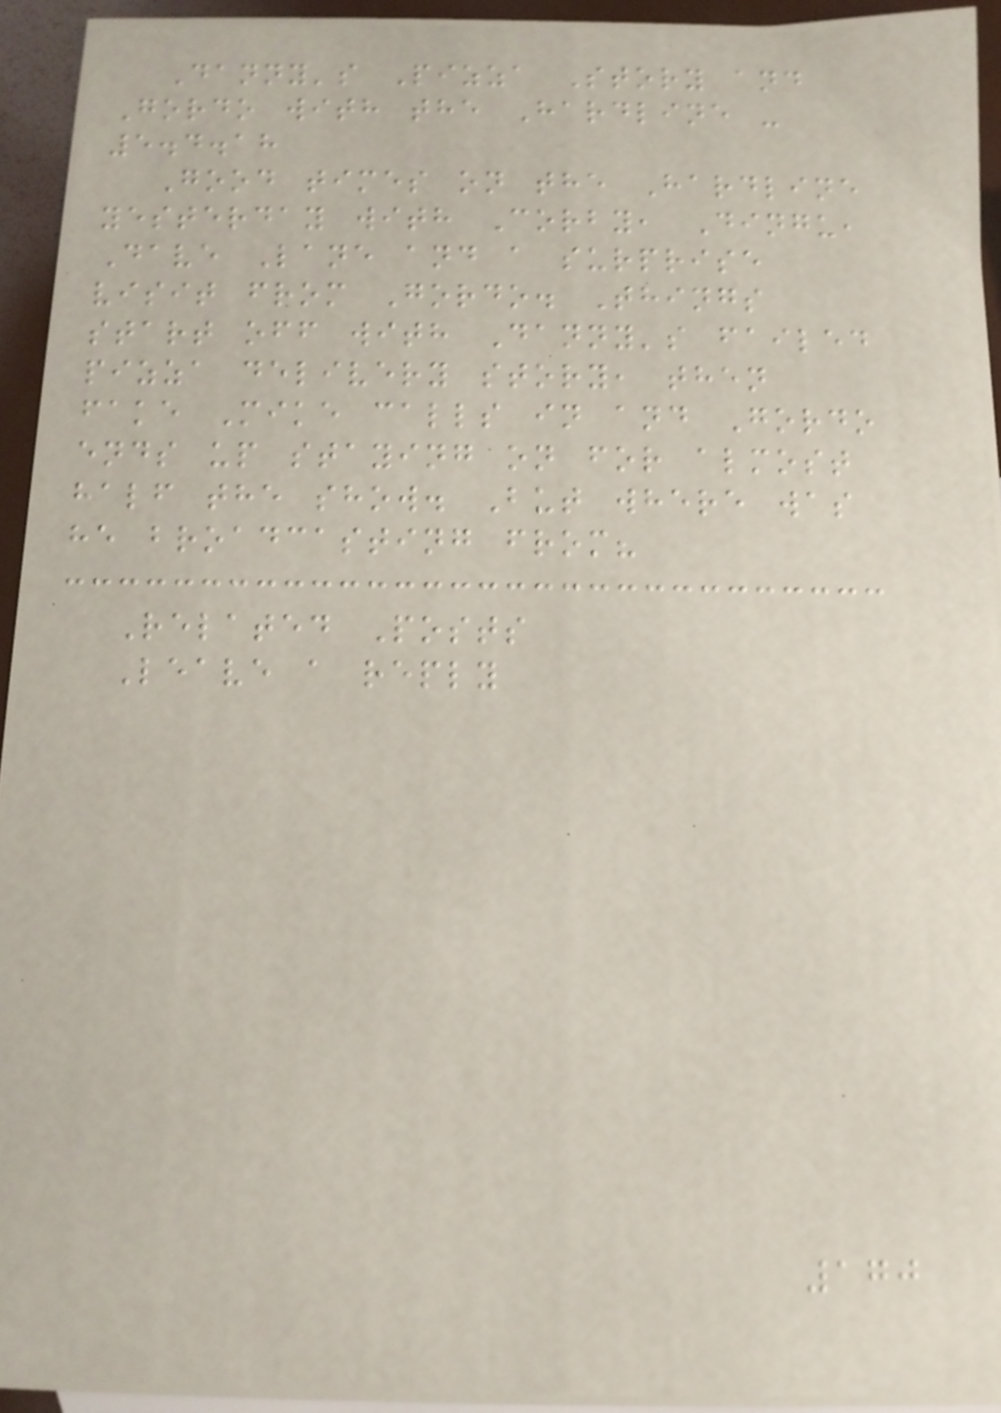Danny's Pizza Story and
Gordo with the Hardline -
5.4.18
Good times on the Hardline
yesterday with Corby, Dingu,
Dave Lane and a surprise
visit from Gordo. Things
start off with Danny's failed
pizza delivery story, then
fake Mike calls in and Gordo
ends up staying on for almost
half the show. But where was
he broadcasting from?
Related Posts
Leave a reply
170
